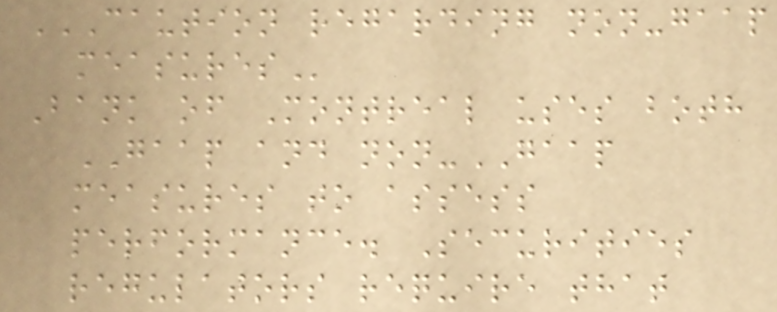CAUTION REGARDING NON-GAAP
MEASURES
Bank of Montreal uses both
GAAP and non-GAAP
measures to assess
performance. Securities
regulators require that
